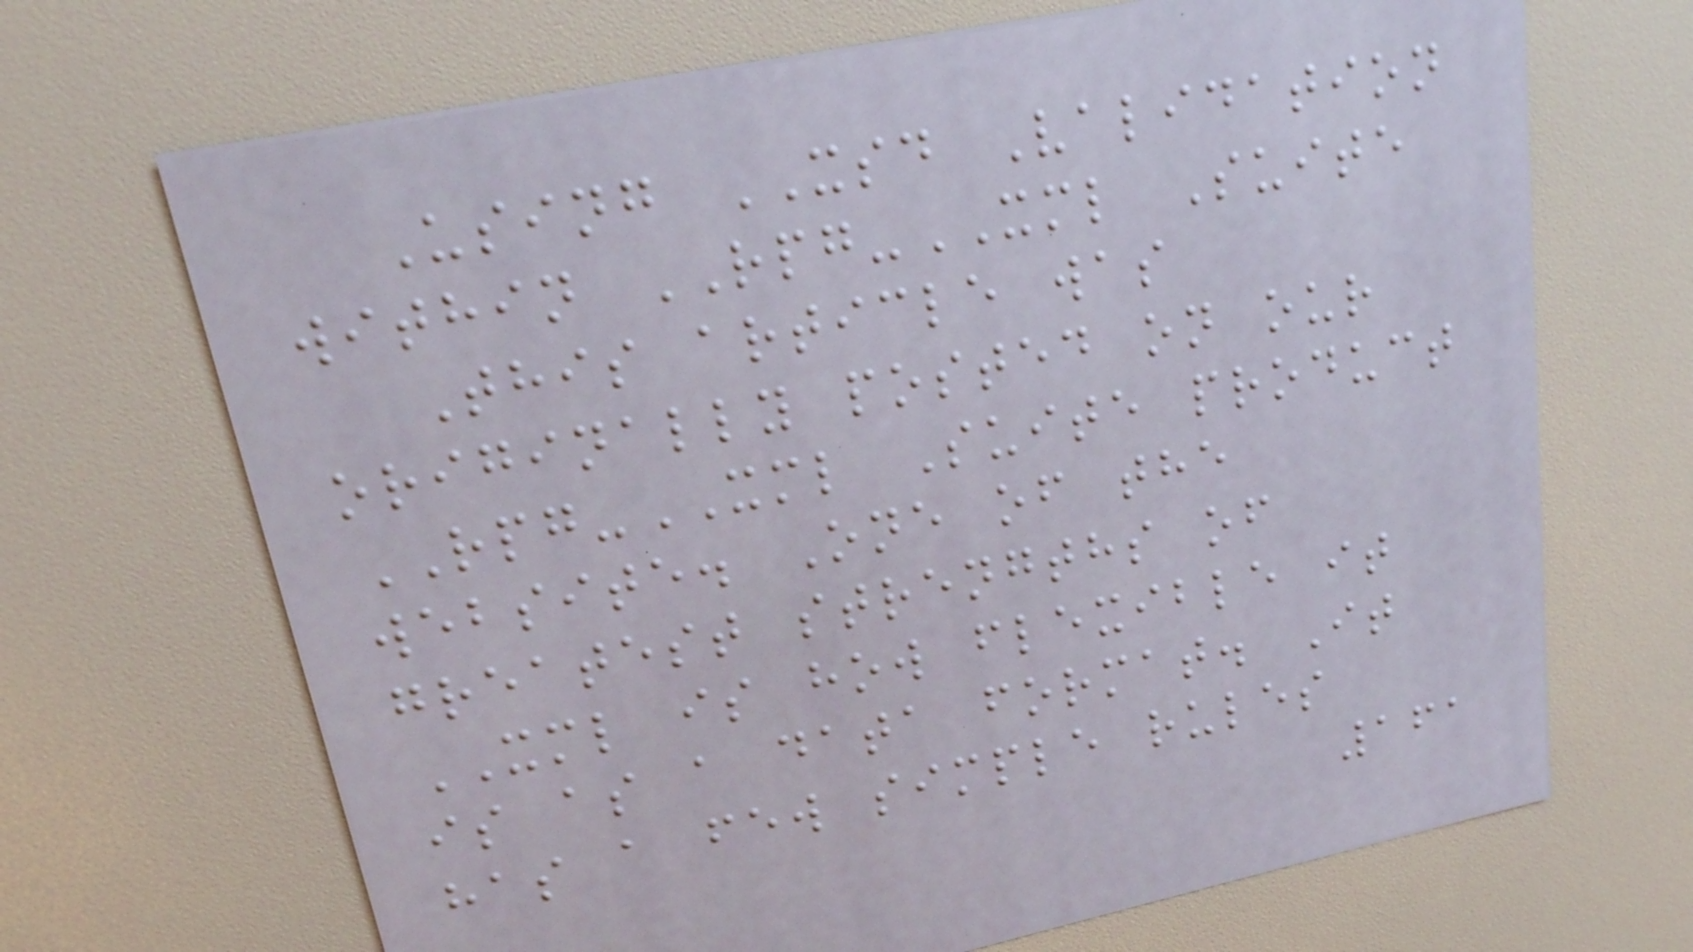Using XSD Validation
within RPG-XML Suite
This article was
originally posted on our
RPG-XML Suite product
website. One of the
greatest strengths of
XML is how flexible it
is as a data format. It
has a few simple rules
161
